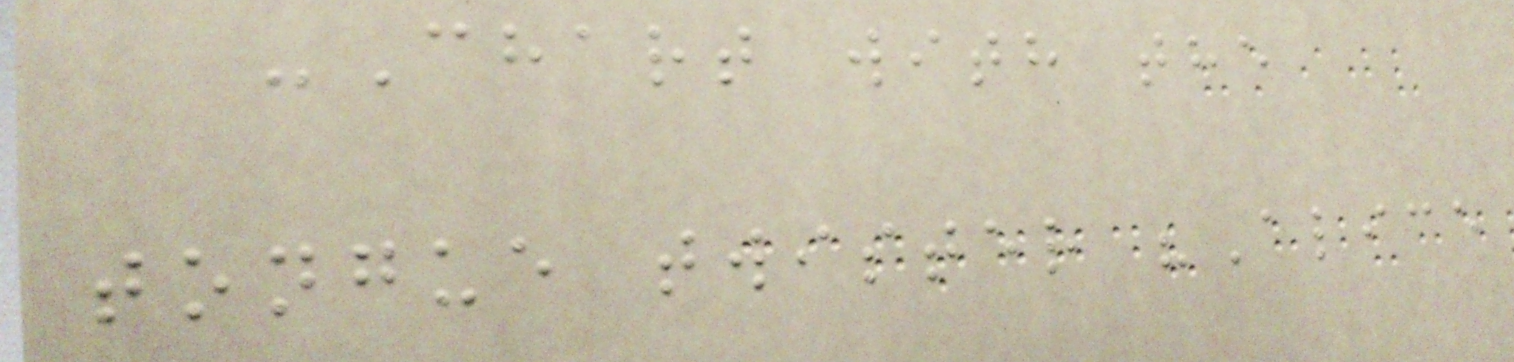-Chart with the
tongue twister "Alice
